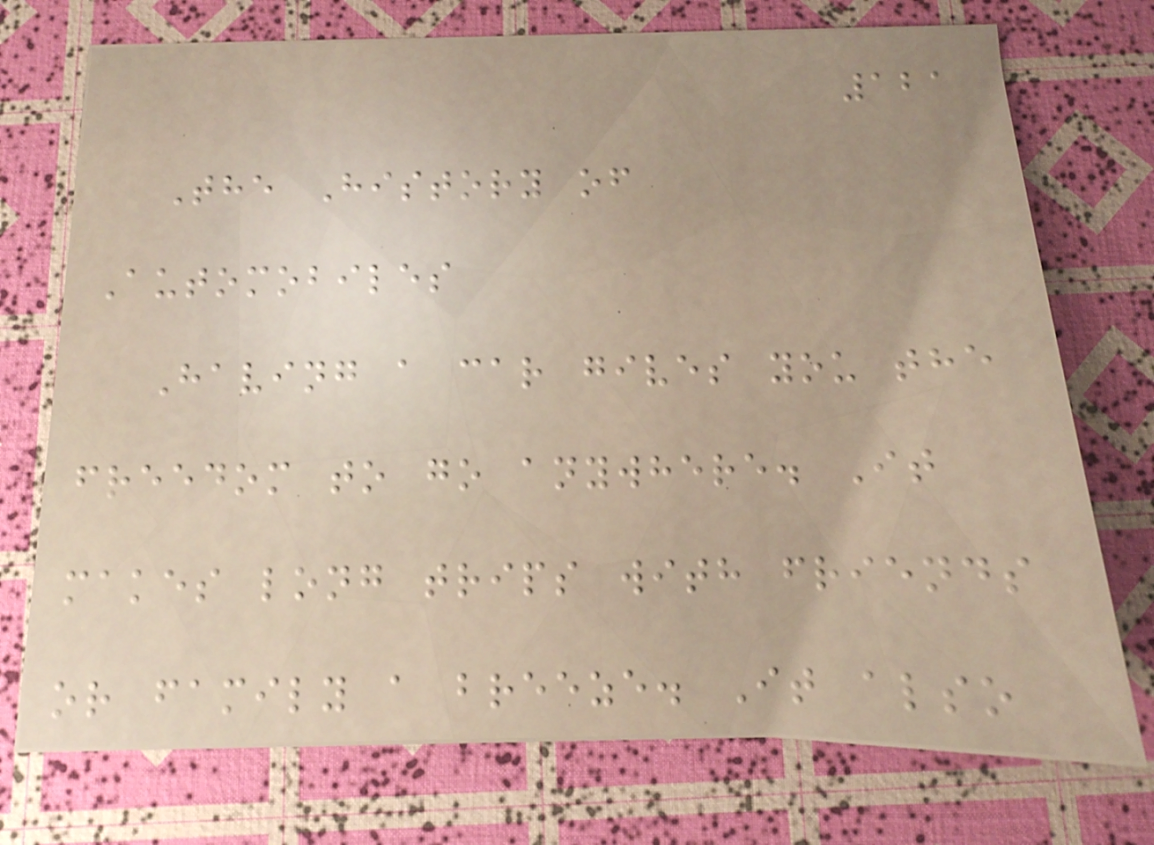121
The History of
Automobiles
Having a car gives you the
freedom to go anywhere. It
makes long trips with friends
or family a breeze. It also
